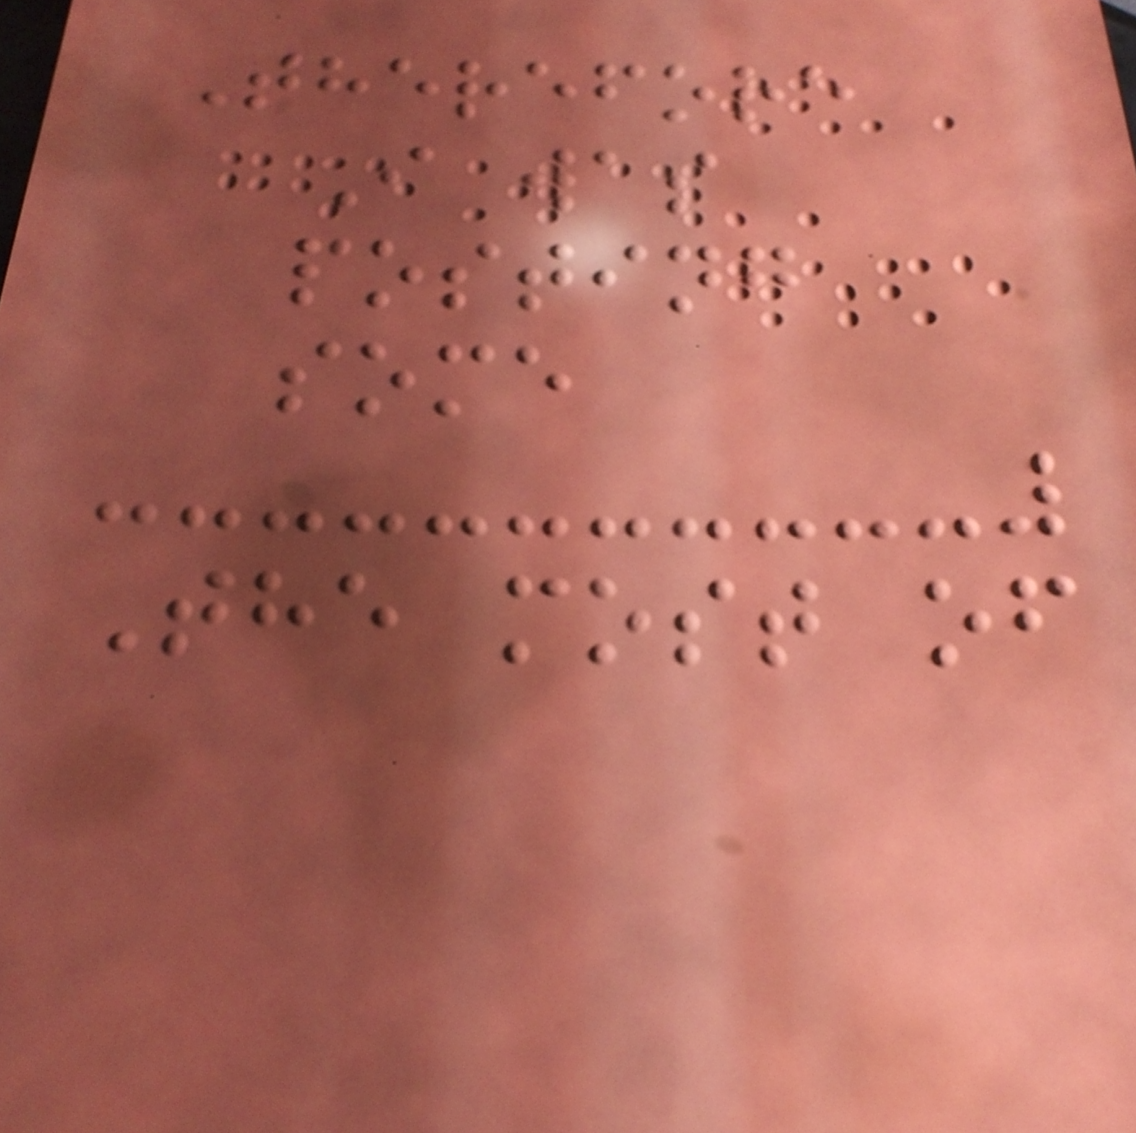Therefore
I was
posting
some
The most of
